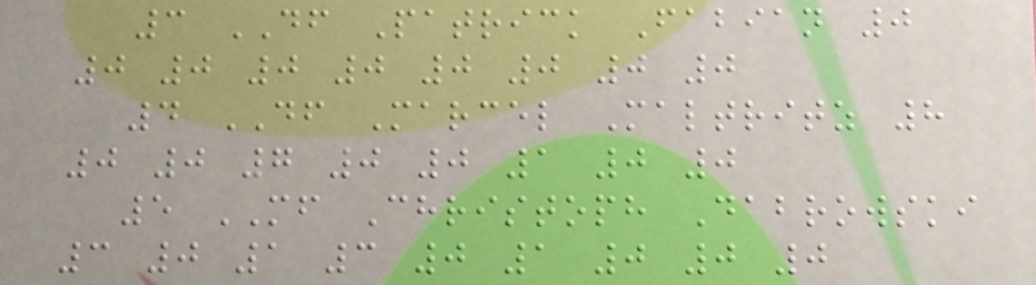3 DF Patrick Fabian 0
0 0 0 0 0 0 0 0
4 DF Marcel Maltritz 8
0 0 7 0 0 1 0 0
5 MF Christoph Dabrowski
3 0 1 3 0 1 0 0 0
